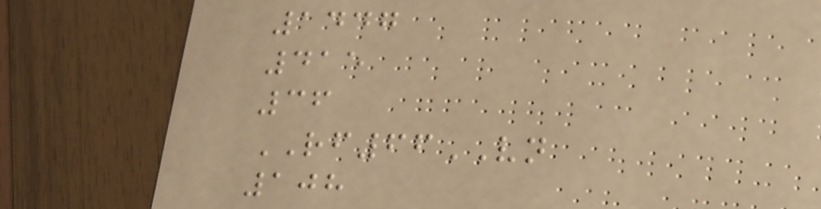1447
415
36
RF66VN
108
